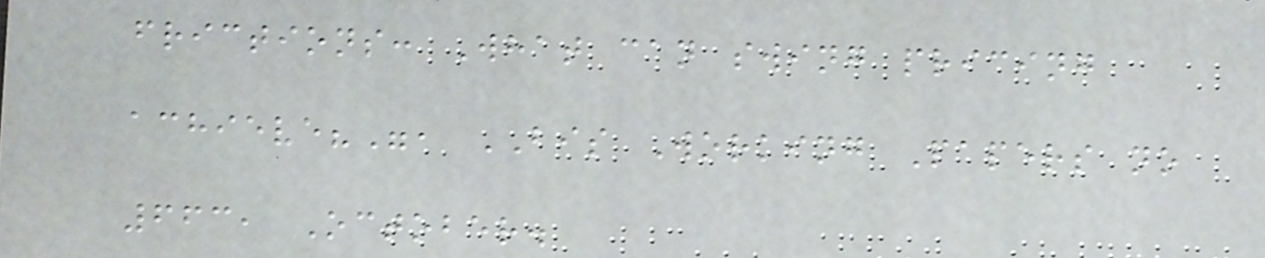frictions: What can swing pricing
achieve?", BIS Working Papers no
663, October.
